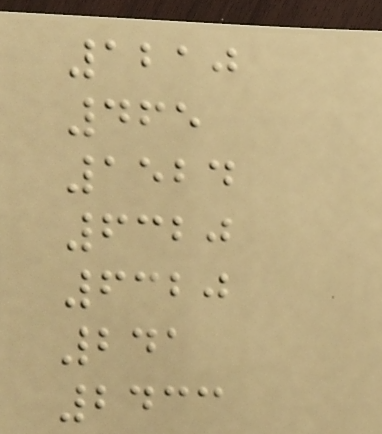1210
465
1524
6320
6320
241
2433
